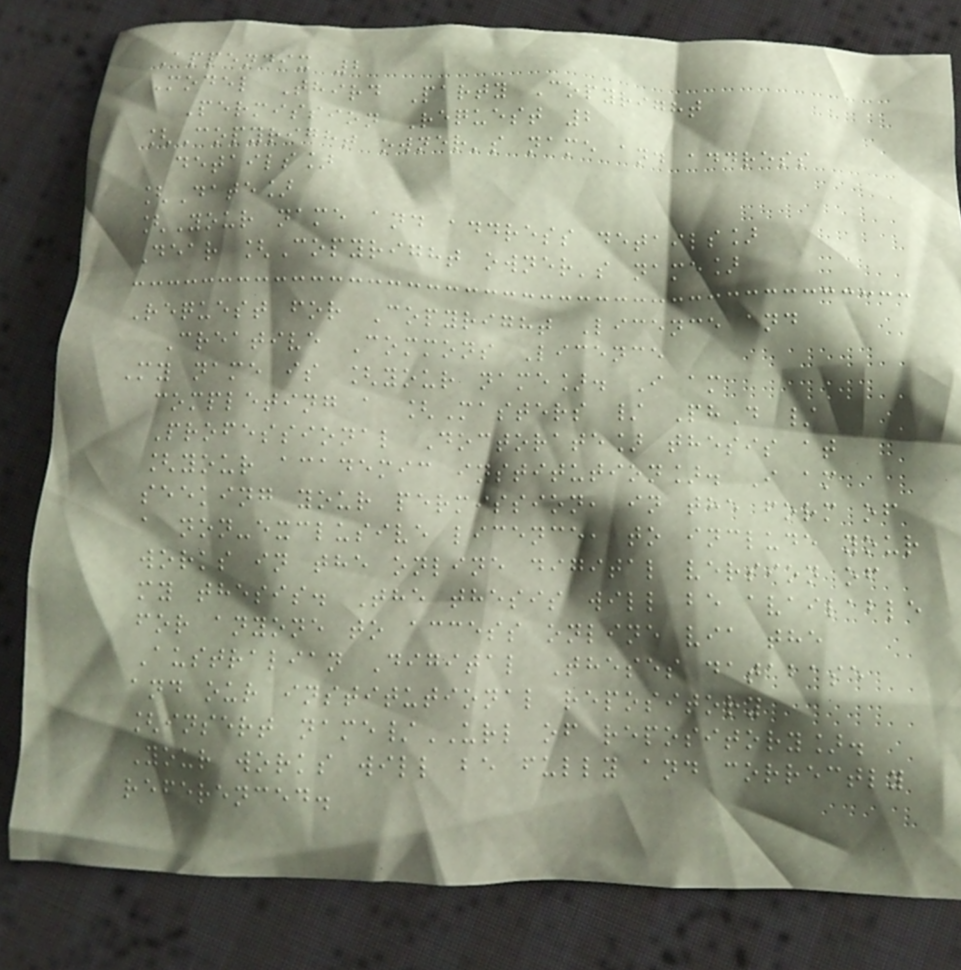Appendix 2
Model Third Party Copyright
Permission Request 2
[Copyright owner's name and address
details]
[Date]
[Your name and address details]
Dear [Copyright owner's name]
Request for Copyright Licence and
Creative Commons Licence
My name is [your name]. I am
completing a [Masters / PhD /
Professional Doctorate] thesis at
[your academic institution]. I am
seeking your permission, in the form of
a non-exclusive licence, to include your
works in the online digital version of
my thesis. The thesis will be available
for anyone to access online via the
Australian Digital Theses database
and our institutional repository
[insert name/URL of repository].
Your works will be fully and correctly
referenced.
